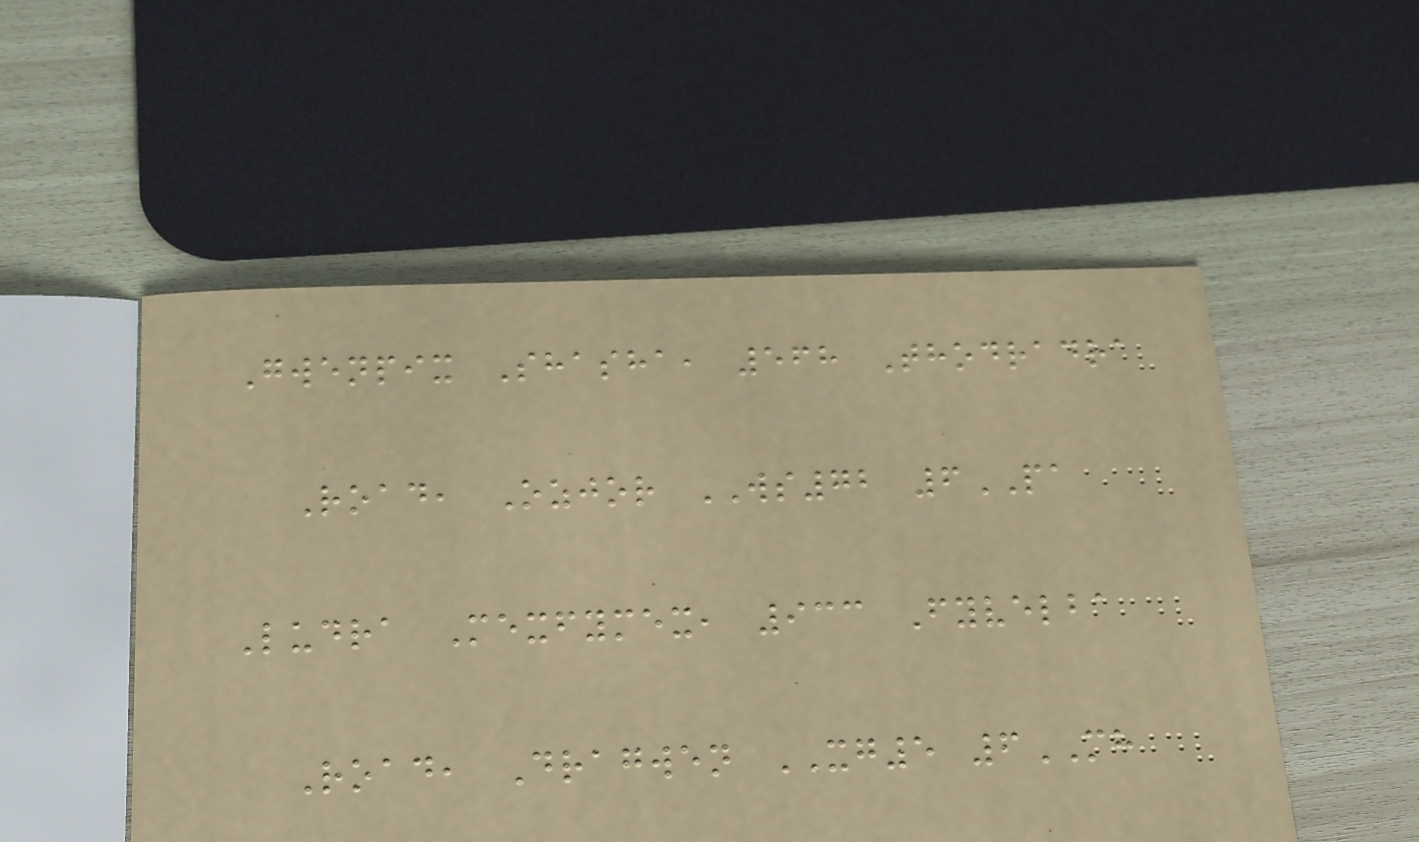Gwenpix Shasha, 568 Thodradra
Road, Ozjor WS72 6PA
Ludra Mexfymex, 933 Fyvelba
Road, Dragwen XG5 6MH
